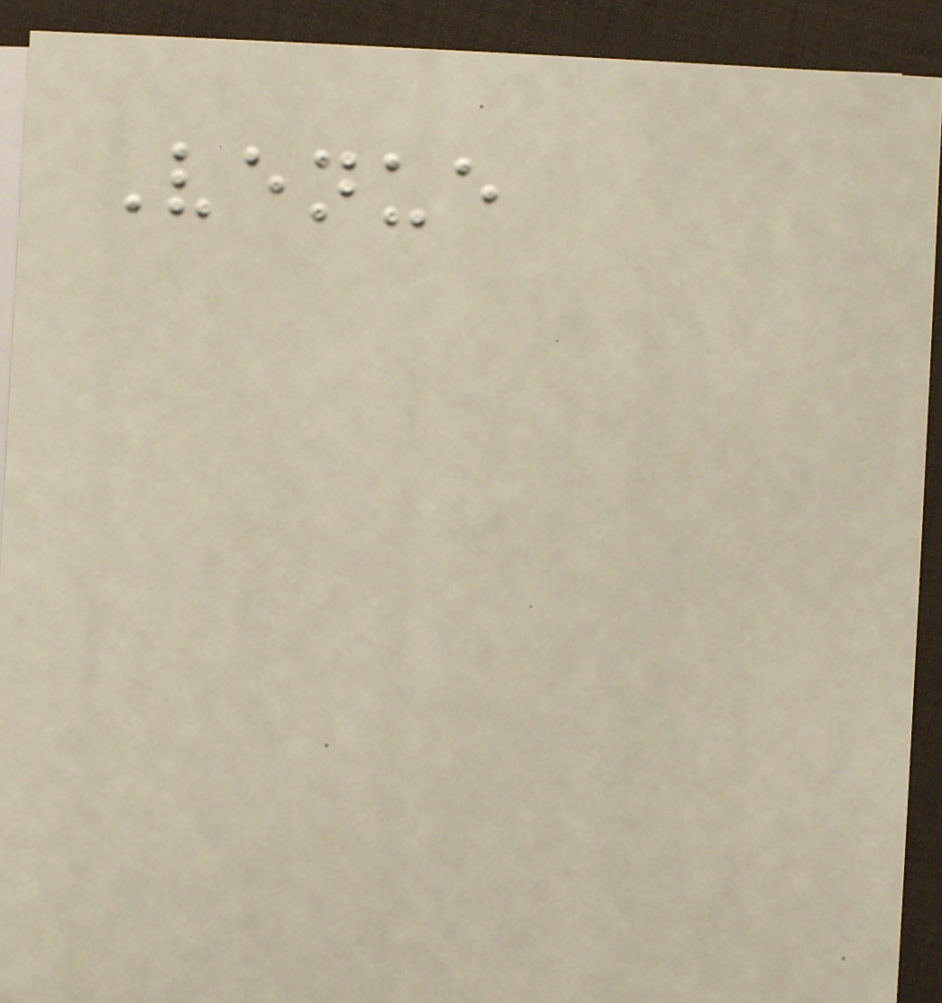Venue
